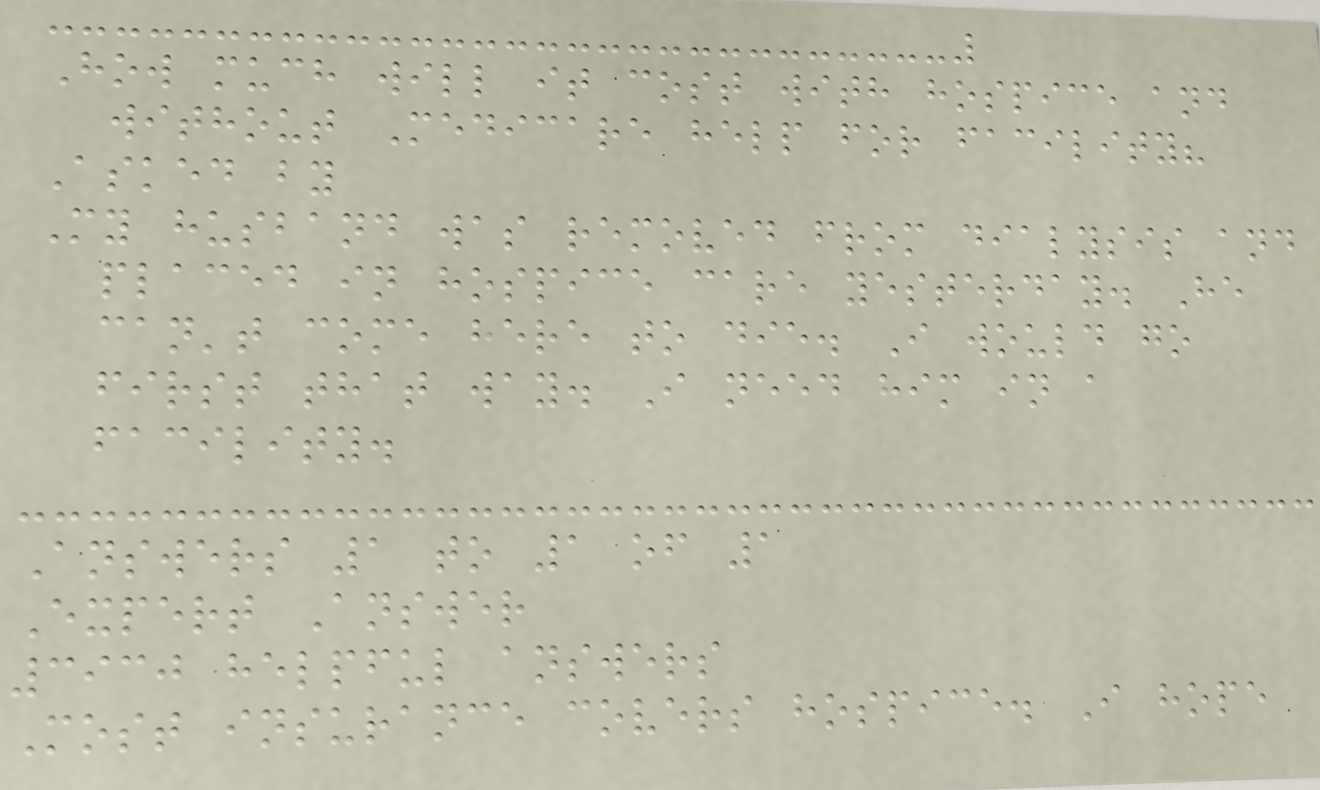How much will it cost with hospice and
without Medicare help for facility?
Asked by
My husband was removed from dialysis and
placed in hospice care yesterday. He
can't come here to die. I would go
first that way. I need him in a
facility.
Answers 1 to 1 of 1
Expert Answer
3930 helpful answers
Most insurance covers hospice. I hope
